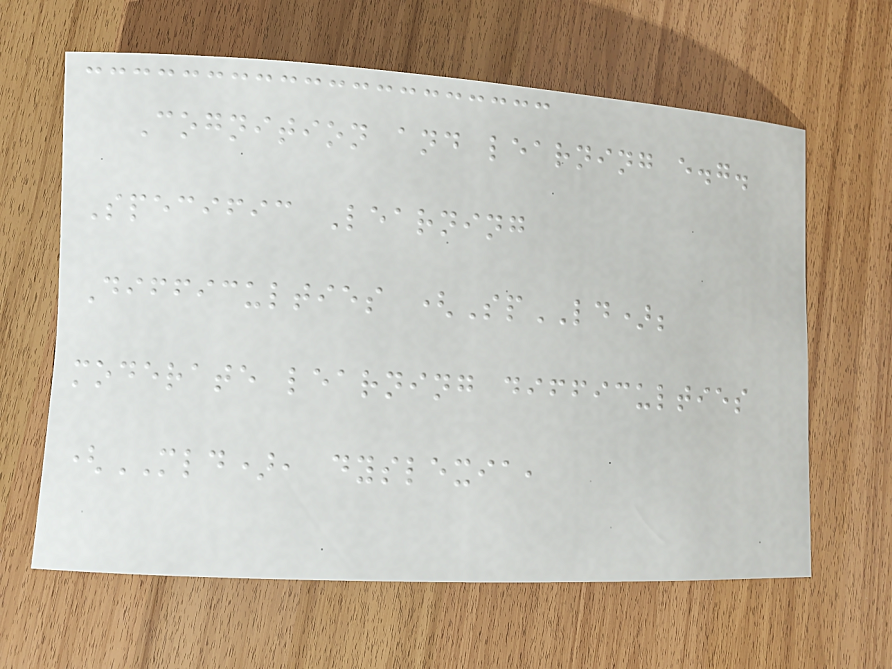Cognition and learning e.g.
Specific Learning
Difficulties (SpLD);
moderate learning difficulties
(MLD), dyslexia,
